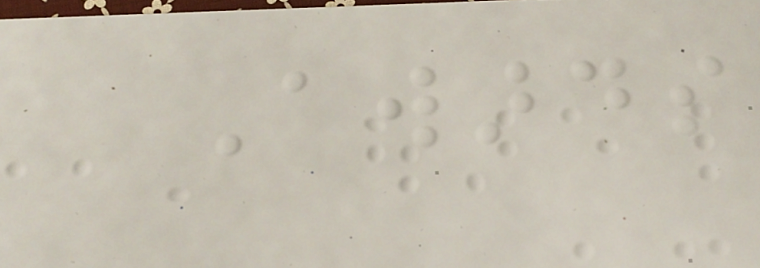Awards
